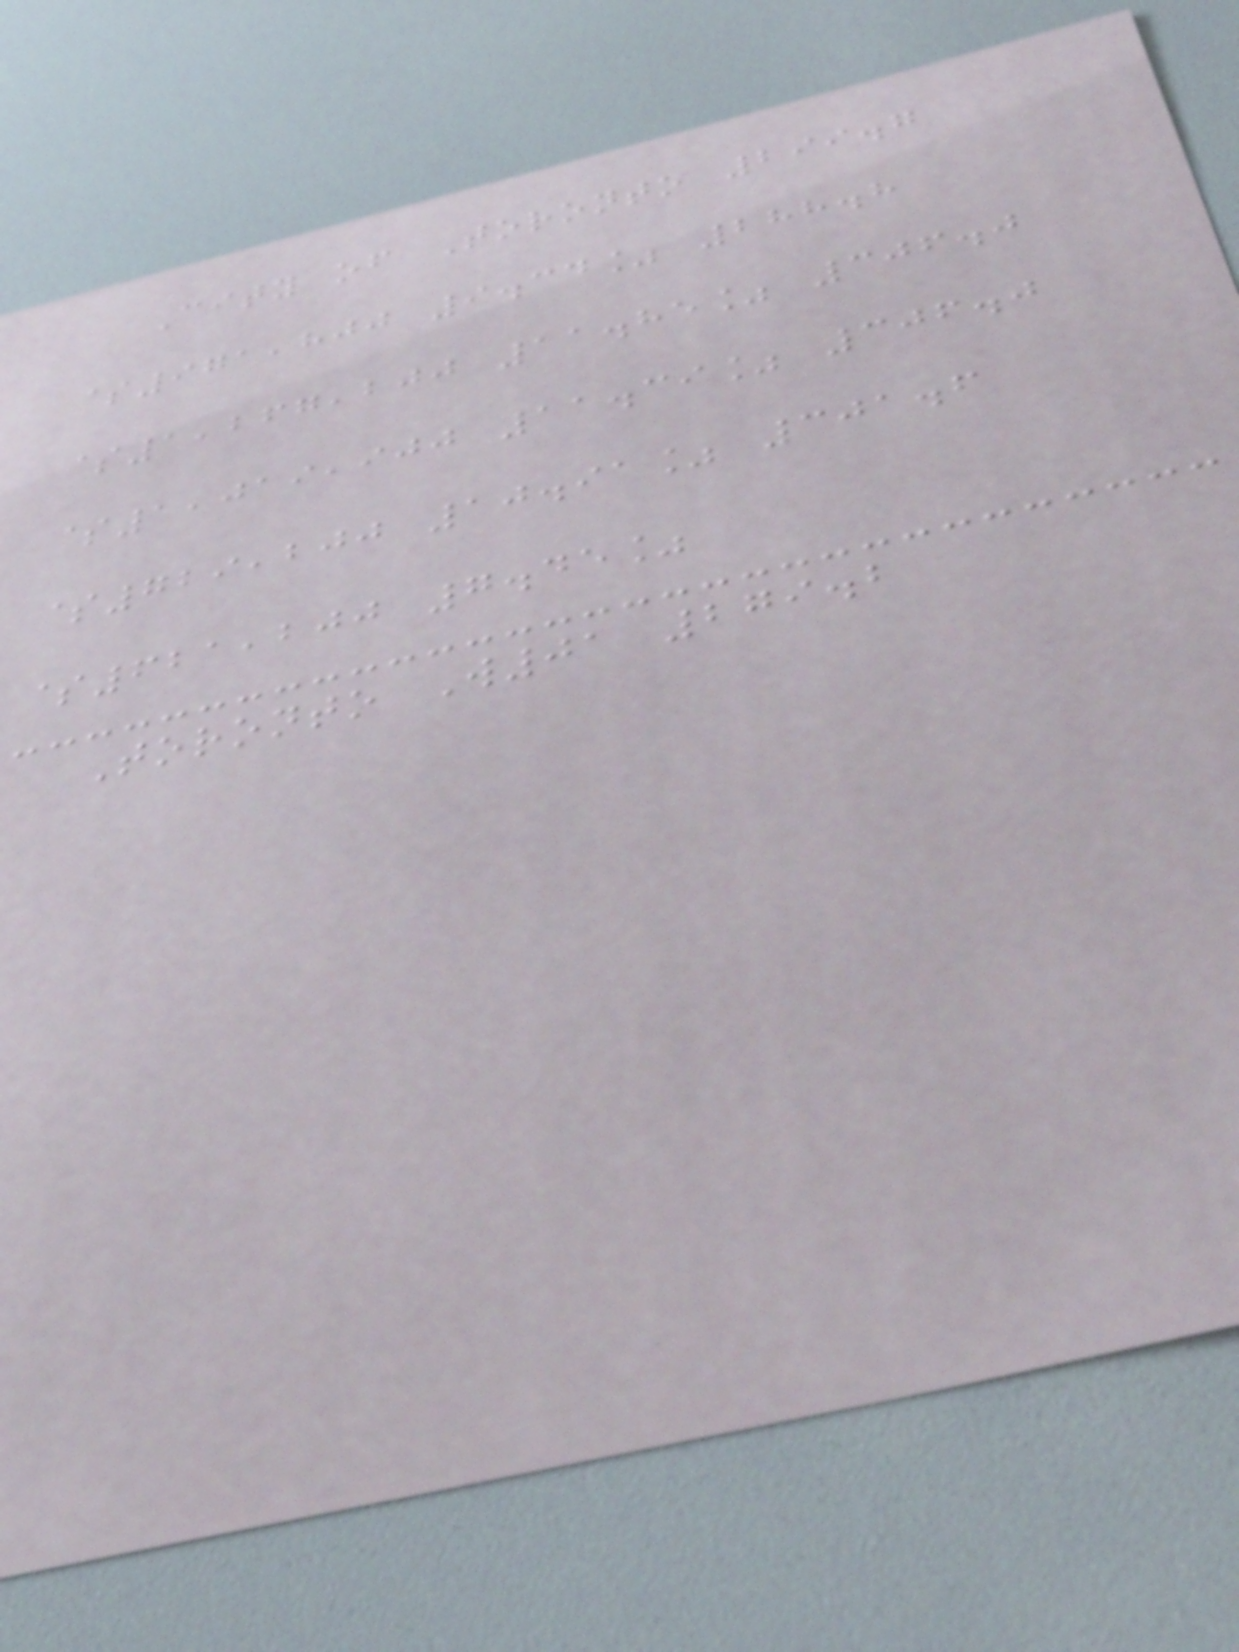City of Toronto 299.7
$971,800 9.34% 288.8
$1,267,200 11.85% 306.0
$1,019,900 11.39% 306.0
$729,200 10.91% 301.6
$621,200 7.45%
Toronto W01 279.2
